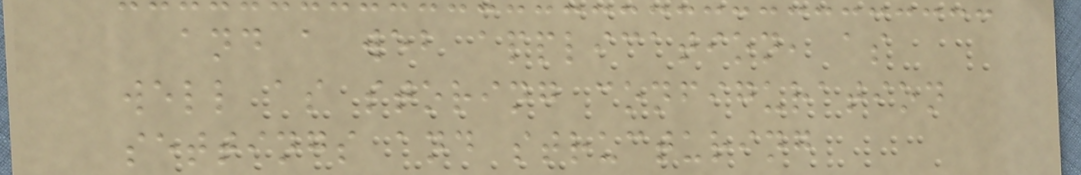and a web application, as
well as storing configuration
settings and structuring
